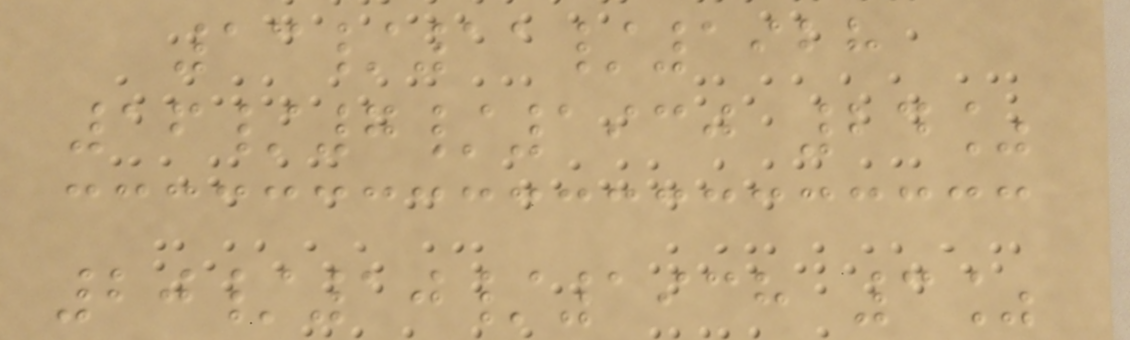13/11/1928
16/7/1930 24%
20/10/1938 3%
